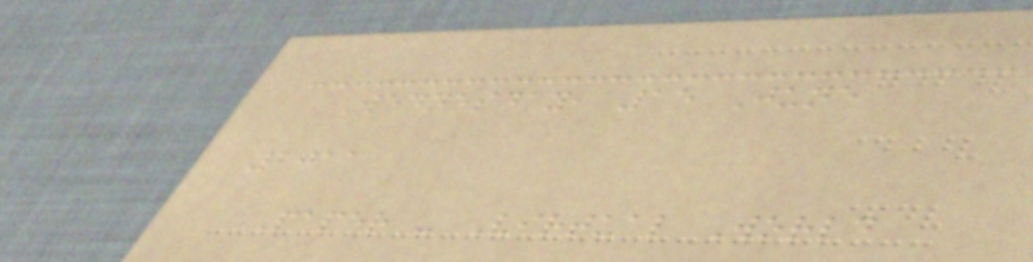Wednesday, 15 June
2011
Paper - Virtual World
